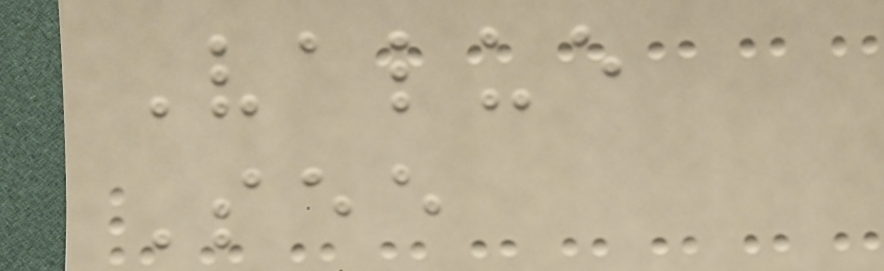Value
See
